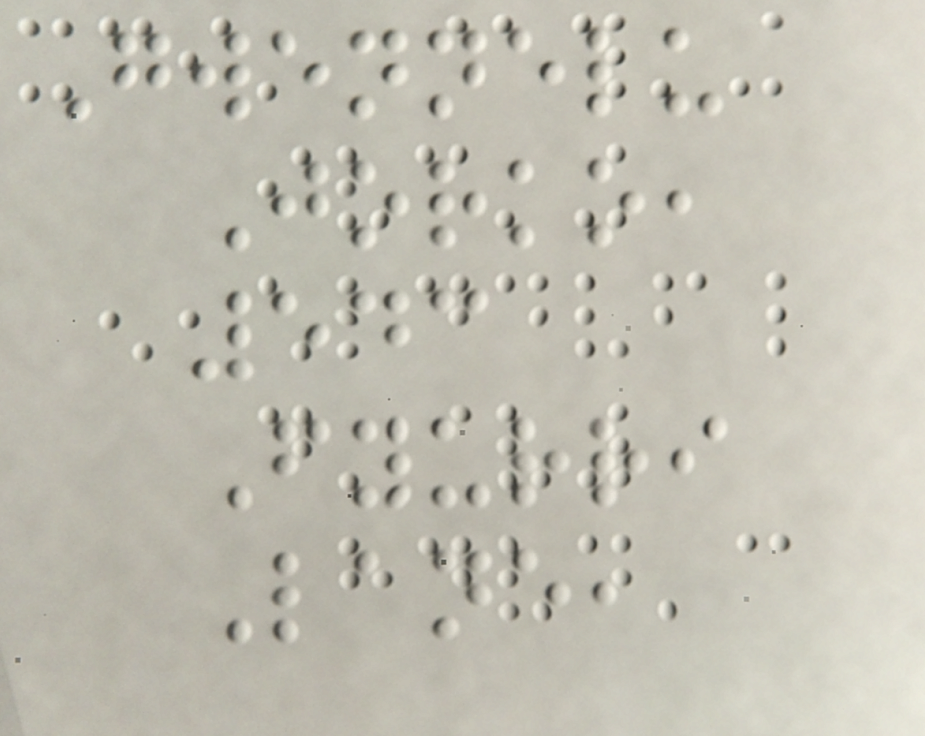Gwennelu
Jorko,
543
Fyurri
Lane,
